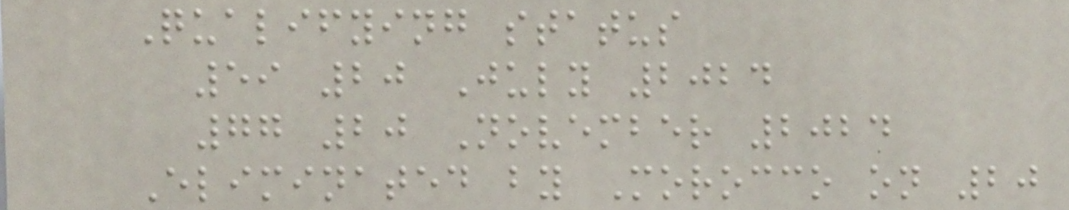Qualifying status
59 20 July 2024
77 20 November 2024
Eliminated by Morocco on 20
